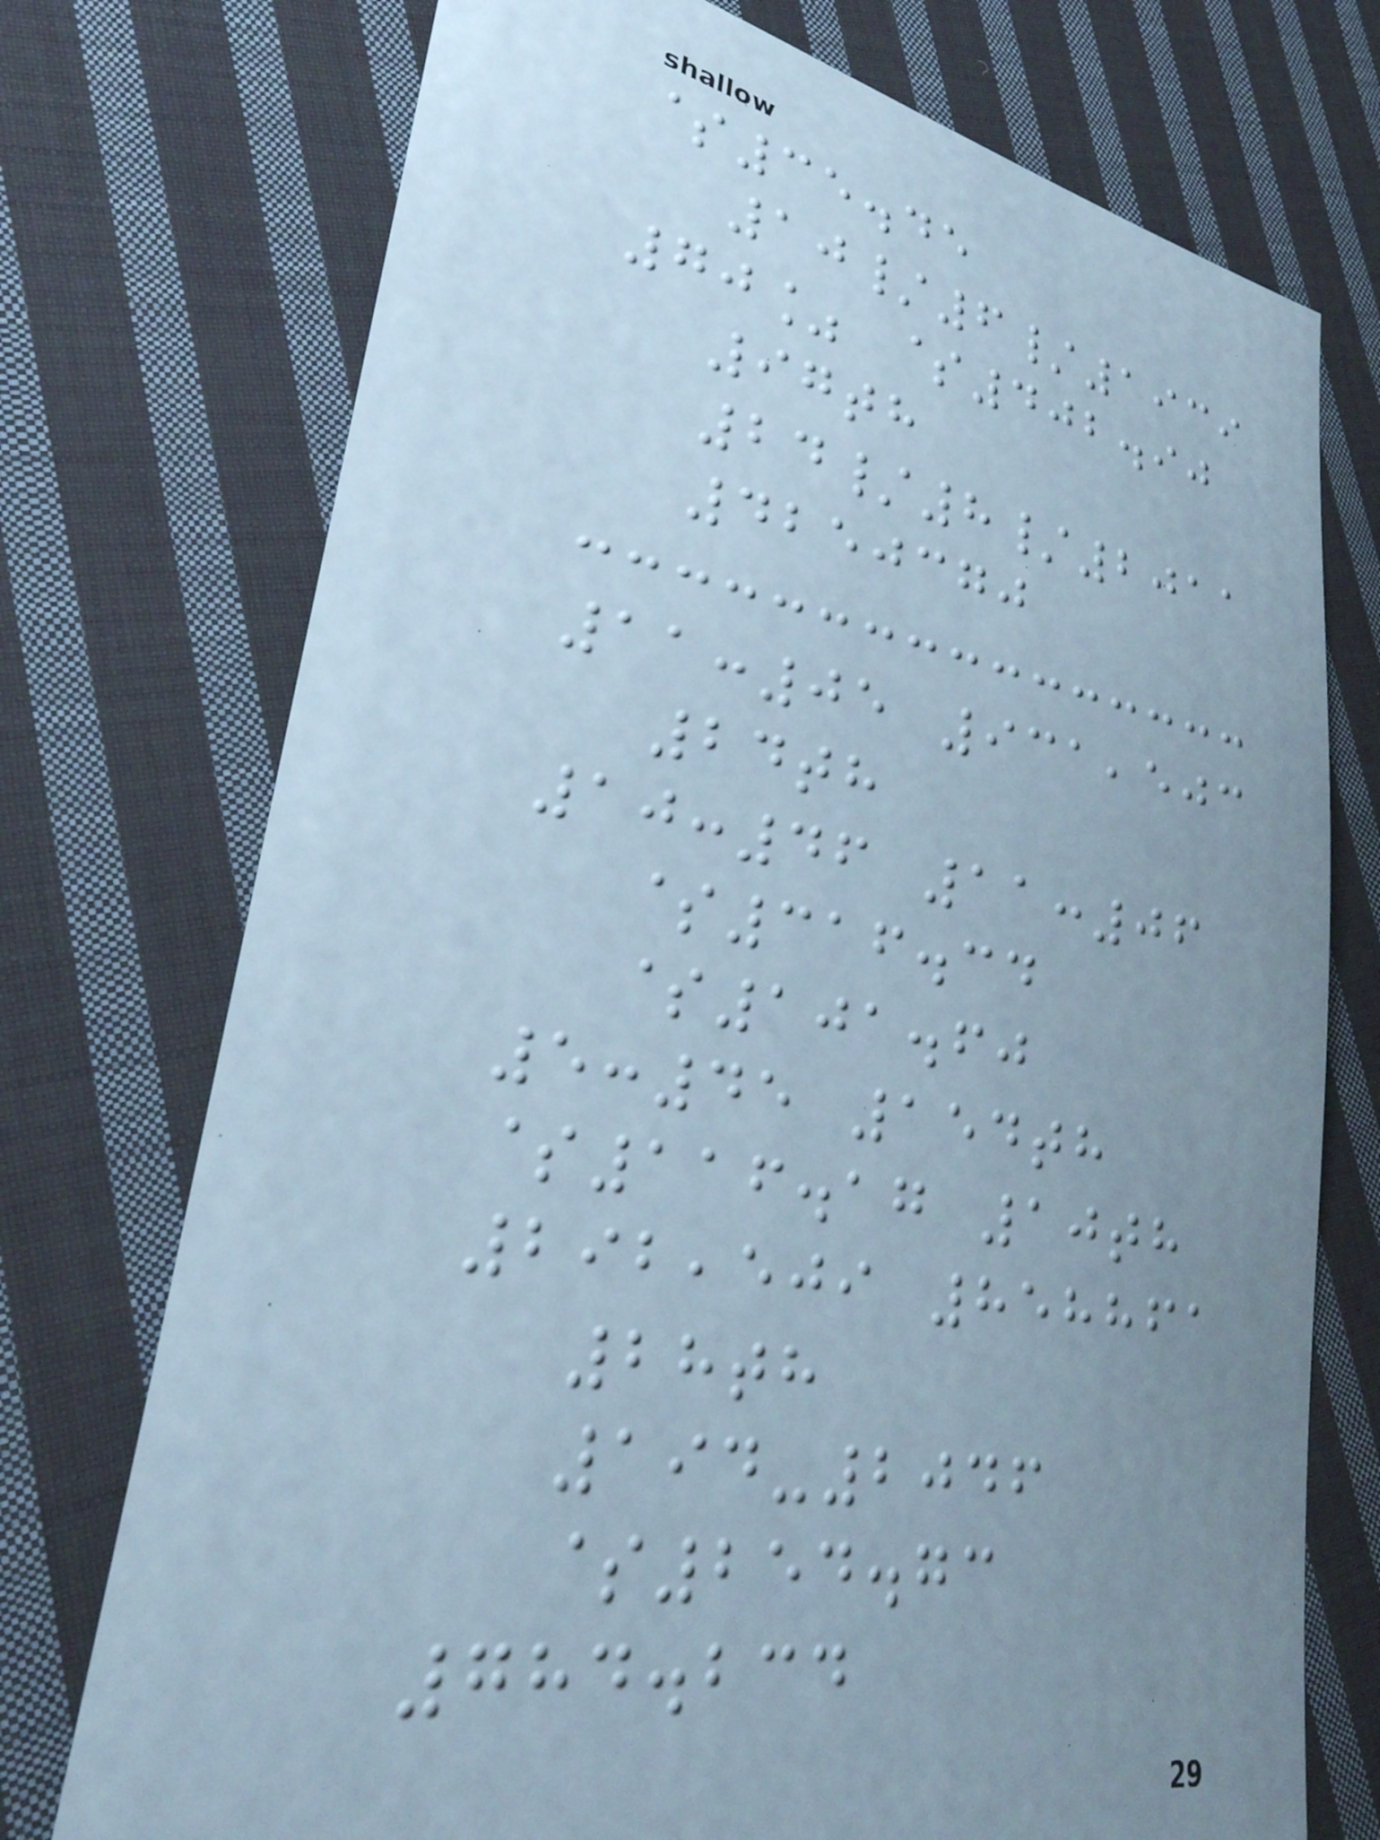$35.45
10/6/1939
70% $402.90
97th
24/8/2011
4250370
11:05 931,503
24th
10:46 11:06
$316.34
$101.60
5:45 154th
$116.17 10th
292,509 858861
28th
194-2046
$254.73
784.234
